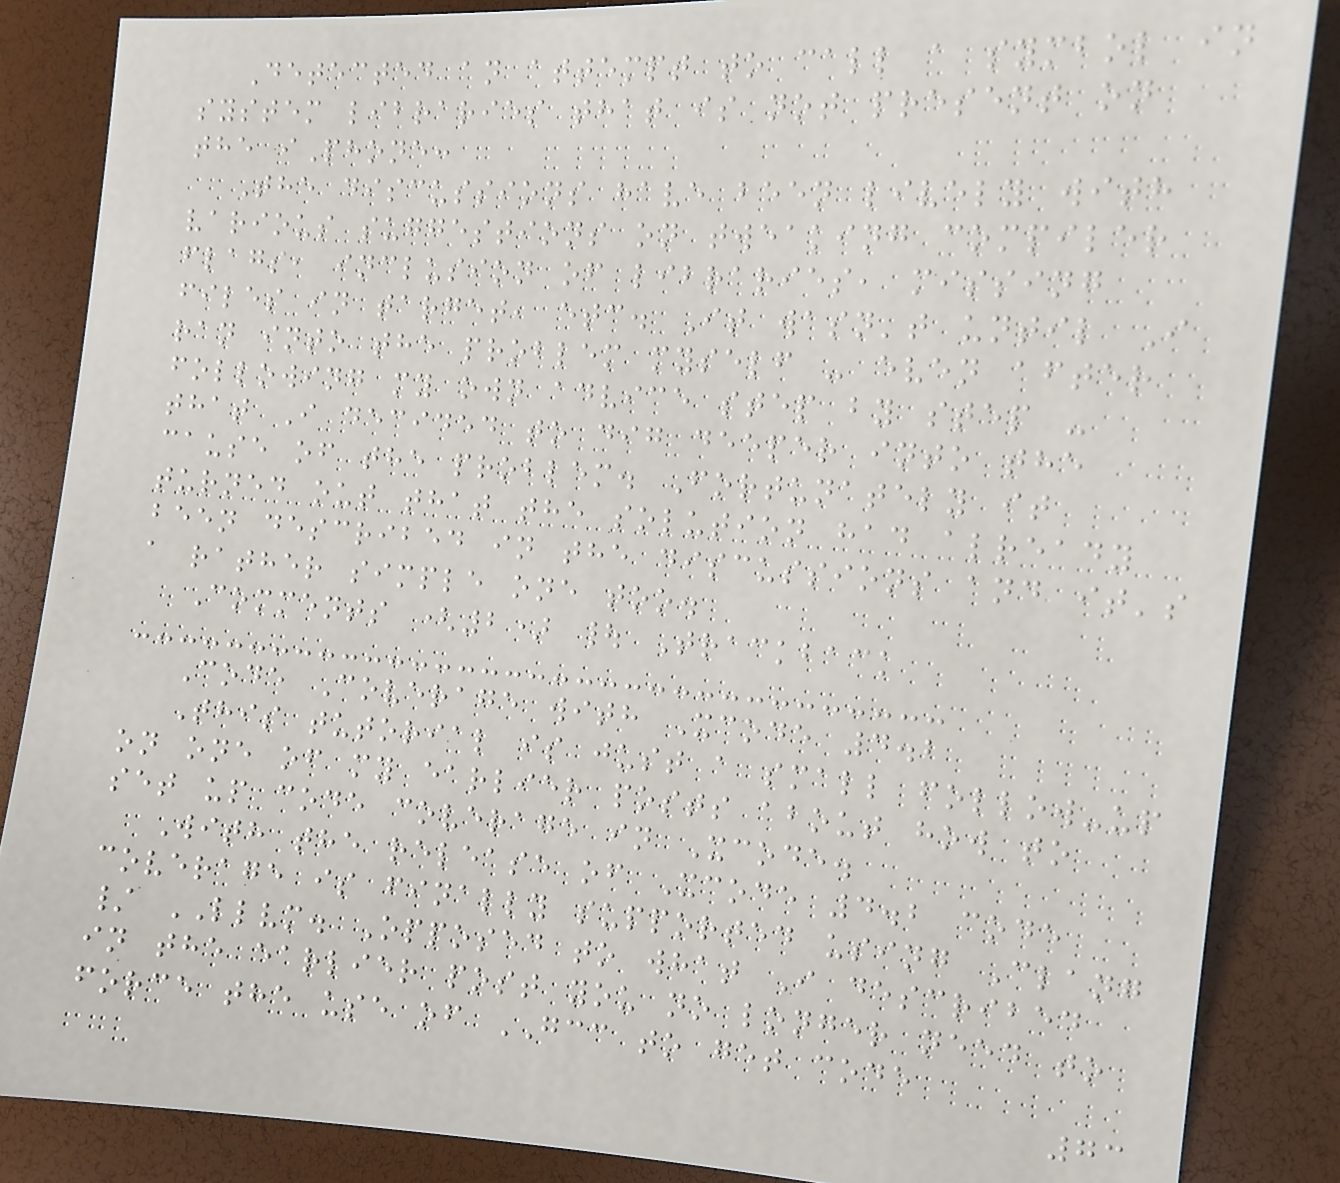Detected an attempt to call a symbol in
system libraries that is not present on
the iPhone:
The discussions have been lively with
various suggestions on tweaking compiler
flags, inclusion of libraries, missing
files in target, etc. It wasn't until I
ran into the problem myself - even after
following my own advice step by step -
that I decided to dig deeper into the
cause of the problem. Fortunately it
turned out that the solution had already
been described in the discussions and it's
a rather simple one too.
Comments (2) | Trackback
Code Coverage with Xcode 4.2
This tutorial is just a small follow-up
on one of my earlier posts about how to
set up code coverage in Xcode.
With the release of Xcode 4.2 code
coverage is finally supported using Clang
/ LLVM. Opposed to what I described
in the earlier post you no longer need to
force the use of GCC to get code
73
